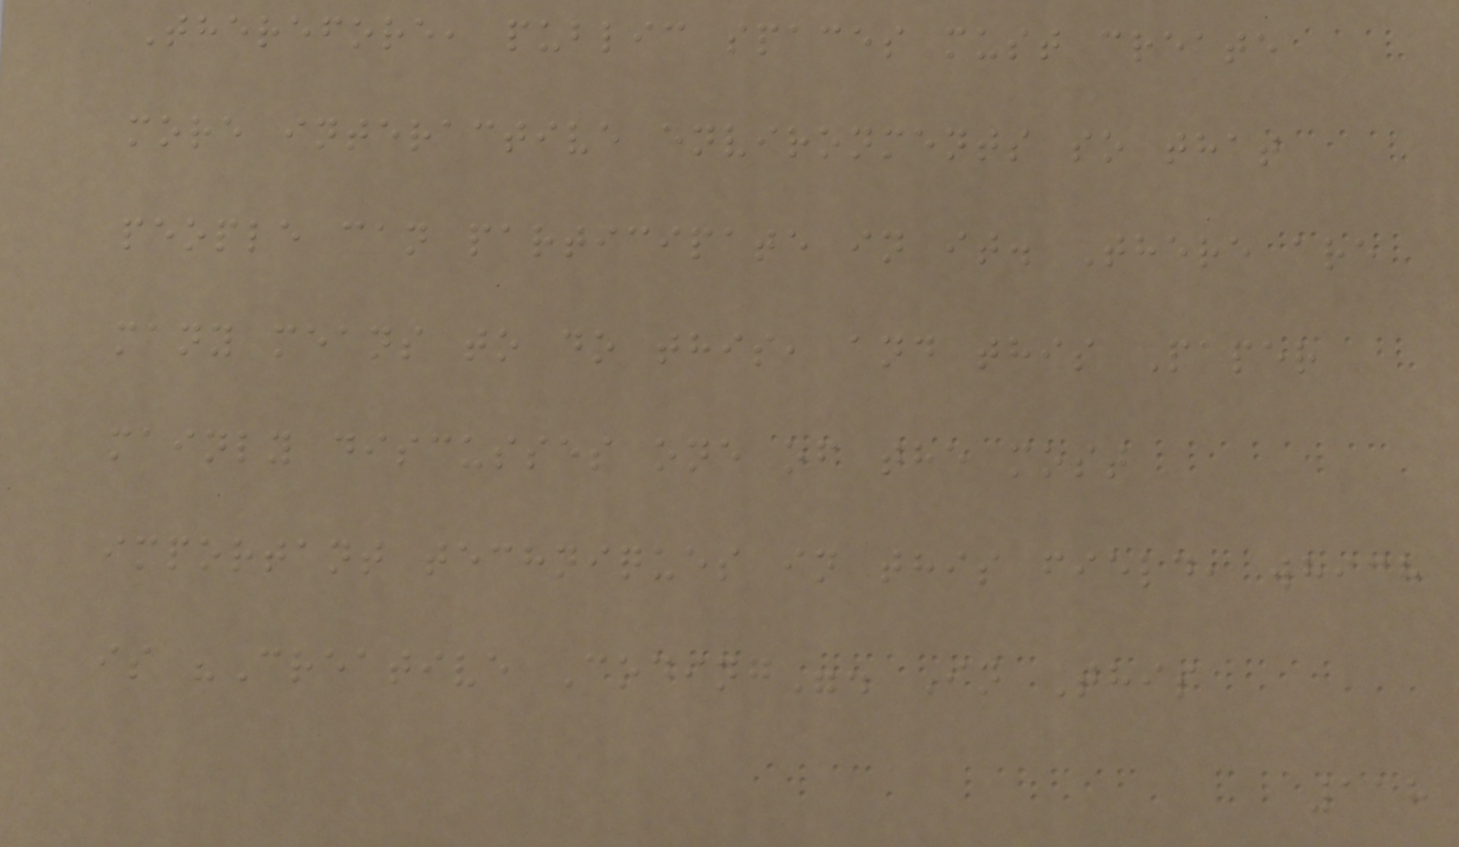Therefore, public spaces must create
more interactive environments so that
people can participate in it. There are
many means to do this, and this Paper
mainly discusses one of the most
important techniques in this field, which
is "Creative Coding". In This
118
